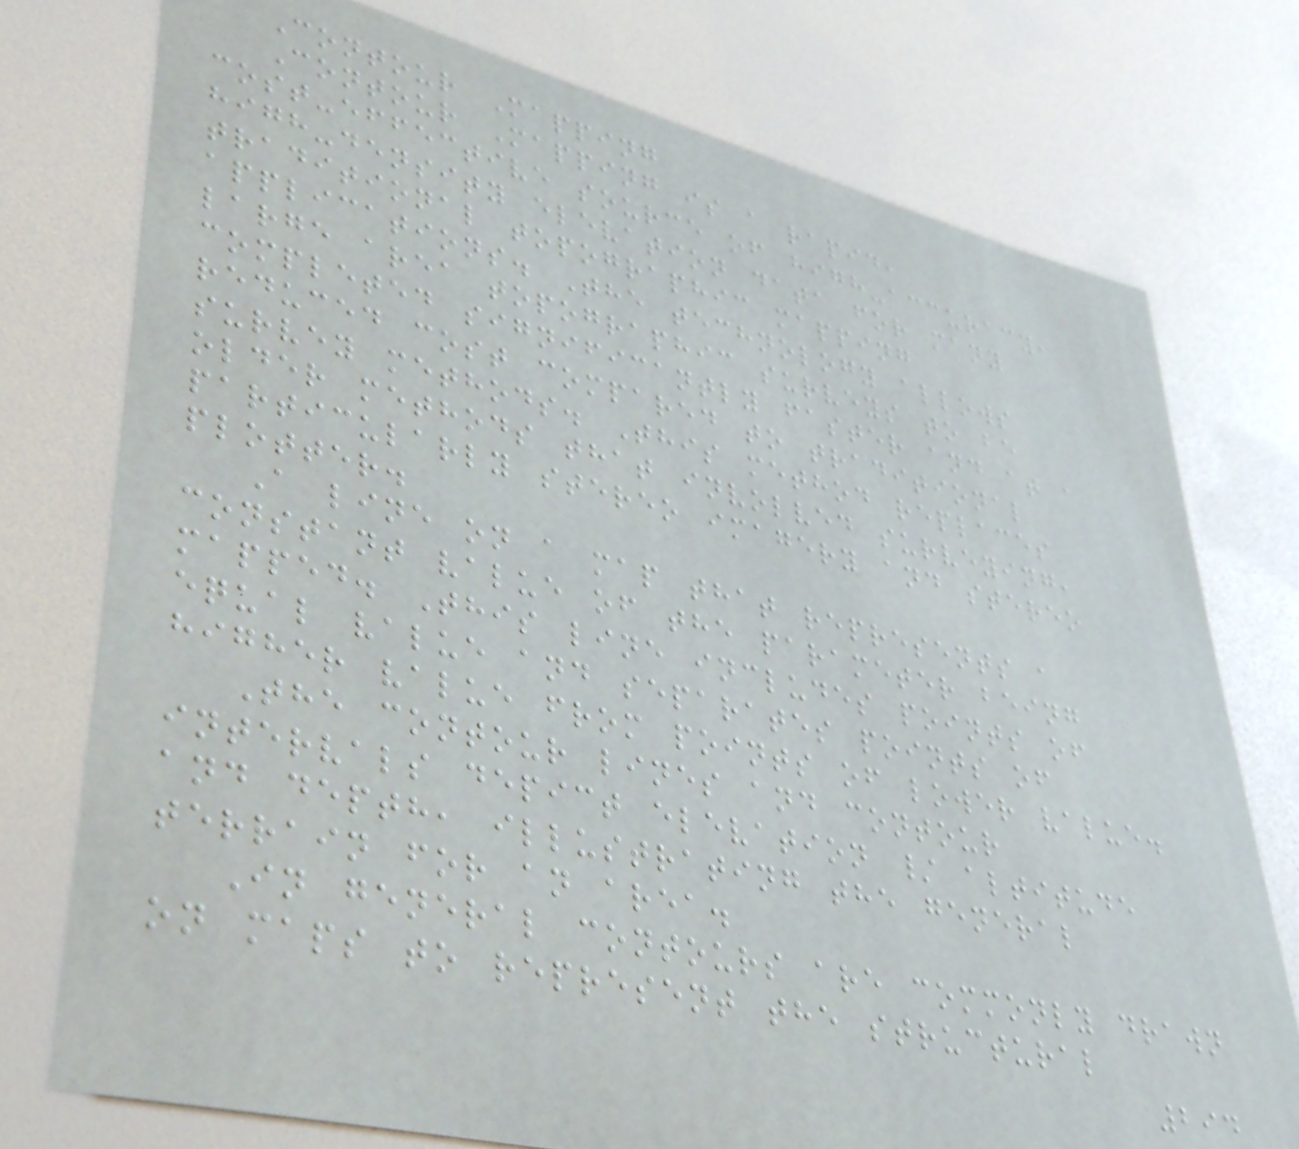Contour Mapping
Contour Mapping is a rapid,
cost-effective source of high-accuracy,
high-density elevation data for many
traditional topographic mapping
applications. The technology allows
large area topographic surveys to be
completed significantly faster and at a
reduced cost compared to traditional
survey methods. This method replaces
older methods that involved surveying,
particularly stereo imagery and stereo
plotter.
A line on a map that represents a
constant value of the parameter being
mapped. This line includes points of
equal value and separates points of
higher value from points of lower value.
The contour lines and contour
intervals depict elevation / altitude
and depth, illustrating the general
terrain for an area.
In general contours are commonly drawn
on maps to represent the structural
294
